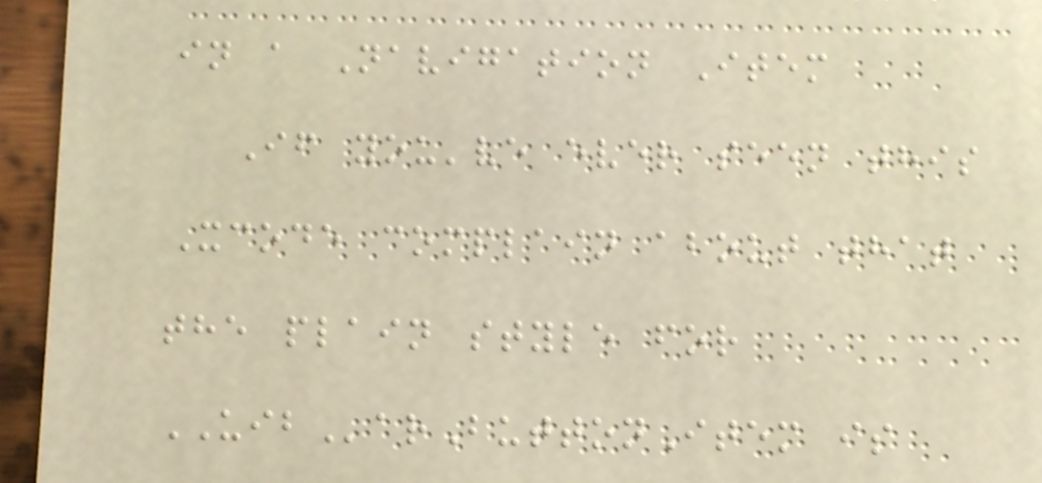in a Navigation Item
If you've ever seen this
Xcode complain about that
the plain style for
UIBarButtonItem is
